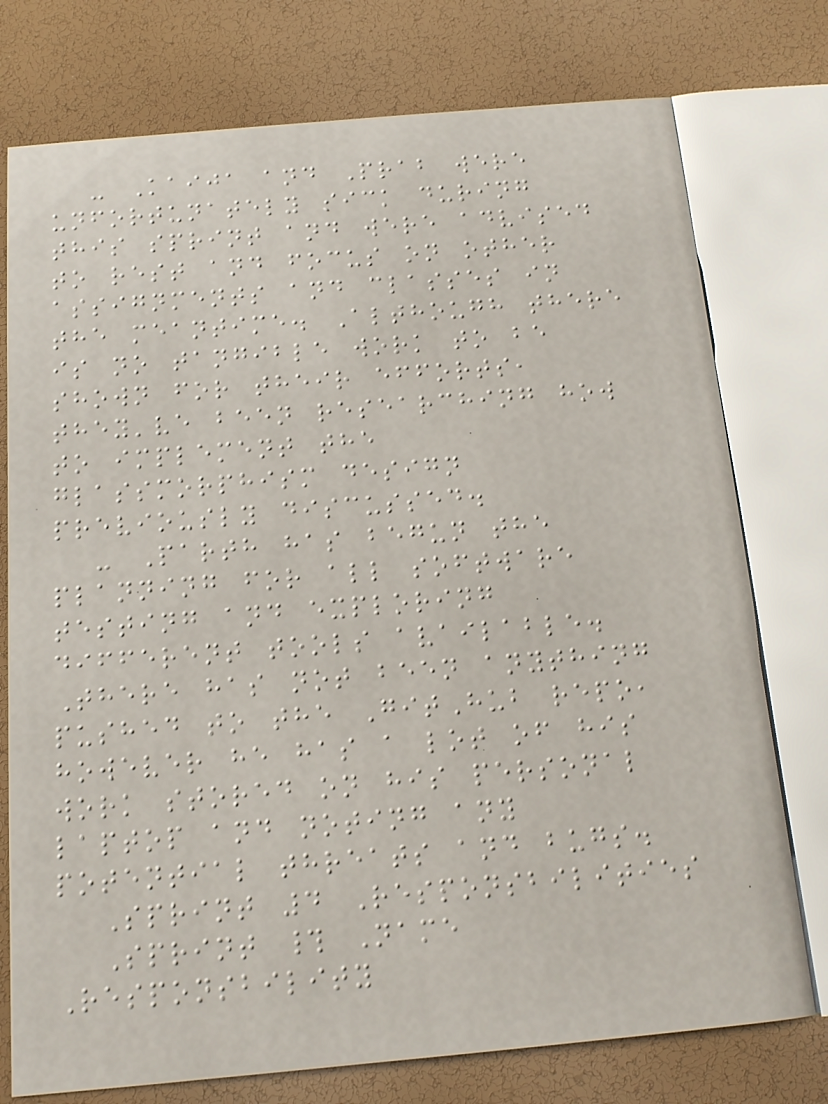- Kaija and Prab were
unfortunately sick during
this sprint and were advised
to rest and focus on other
assignments and classes in
the meantime. Although there
is no tangible work to be
shown for their efforts,
they've been researching how
to implement the
glassmorphism design
previously discussed.
- Parth has begun the
planning for all software
testing and exploring
different tools available.
There has not been anything
pushed to the GitHub repo,
however he has a lot of his
work stored on his personal
laptop and noting any
potential threats and bugs.
Sprint 4 Responsbilities
Sprint # Name
Responsbility
